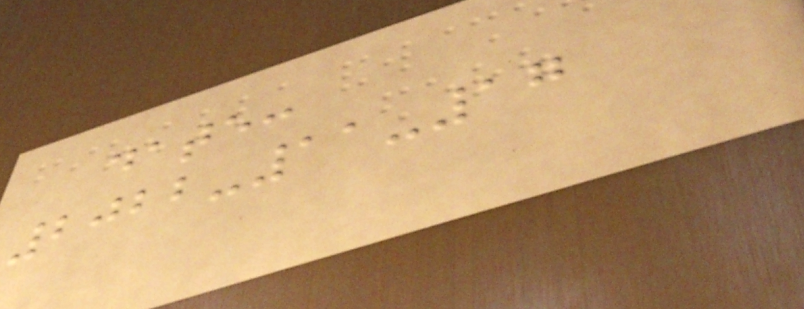date:
2022-11-17
